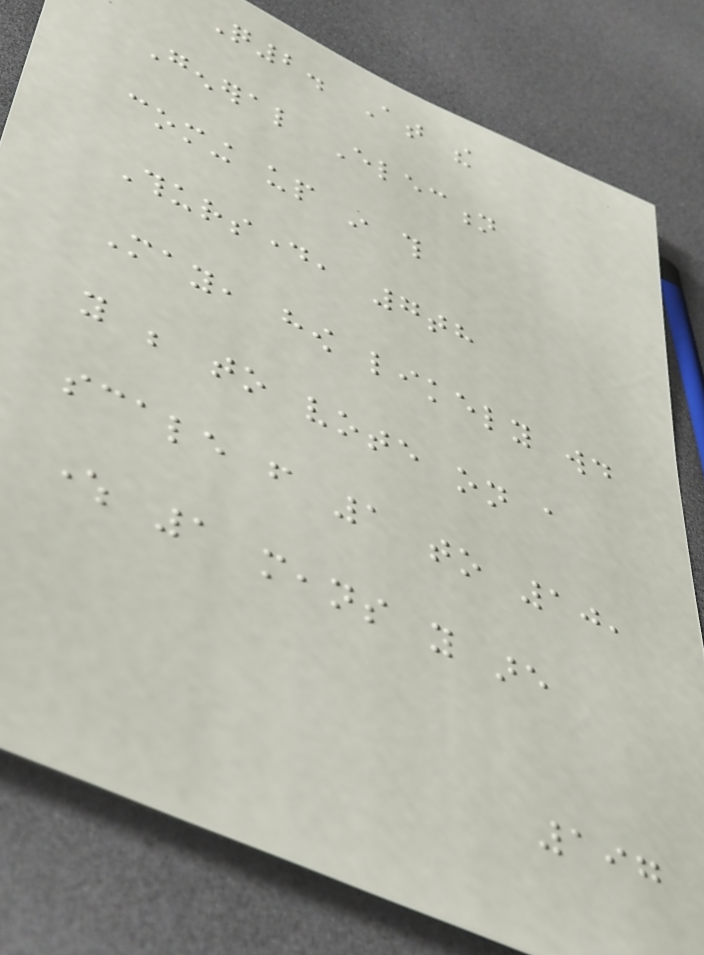Q2. At the
General Election
coming up in this
Thursday, 7th
May, how likely would
you be to vote on a
scale from 1 to 10,
where 1 means you are
197
